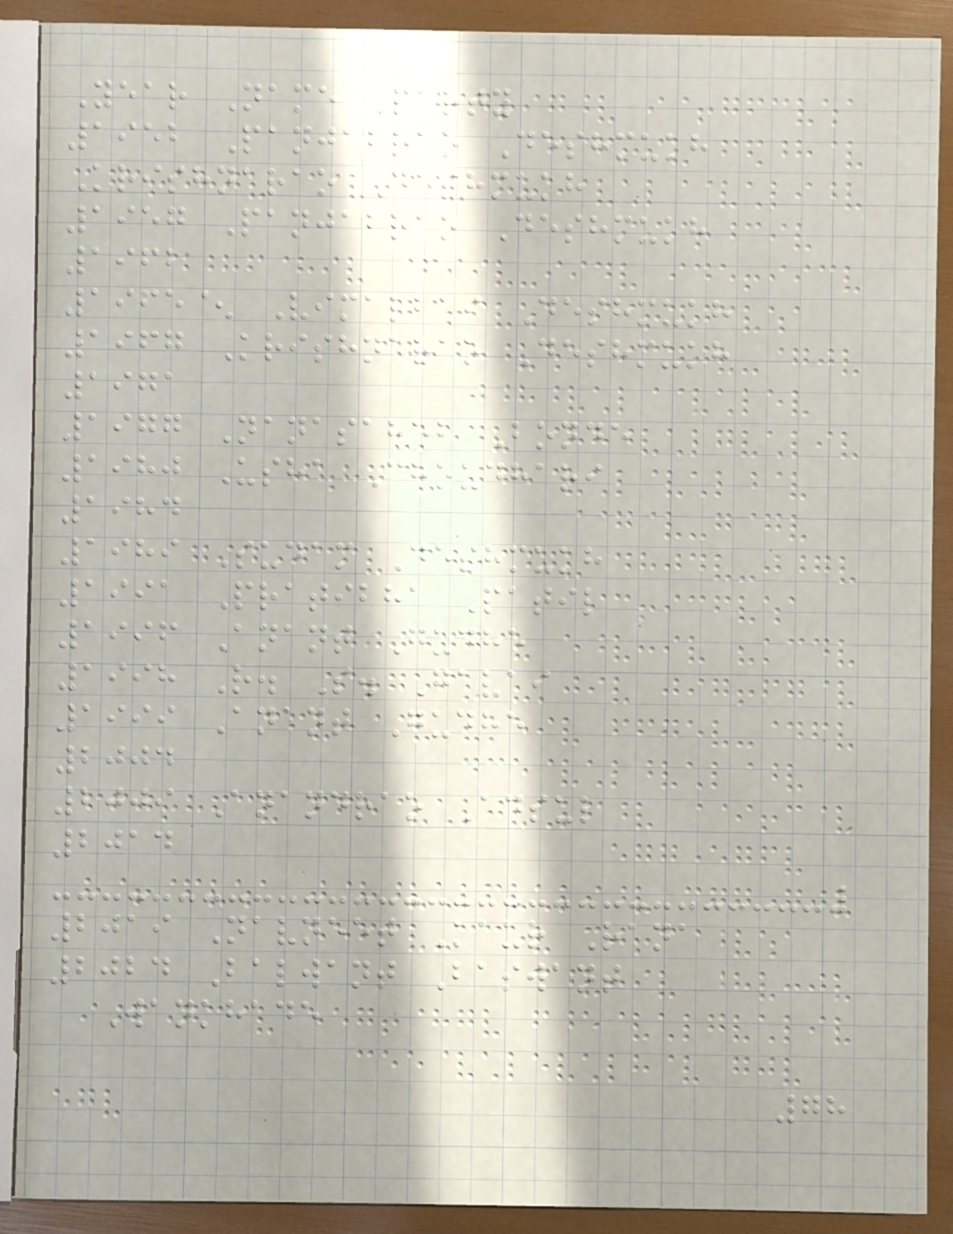Year Name Party
1952 Panjabrao Deshmukh
Krishnarao Deshmukh
1957 Panjabrao Deshmukh
1962
1965^ Vimalbai Deshmukh
1967 Krishnarao Deshmukh
1971
1977 Nanasaheb Bonde
1980 Usha Choudhari
1984
1989 Sudam Deshmukh
1991 Pratibha Patil
1996 Anant Gudhe
1998 R. S. Gavai
1999 Anant Gudhe
2004
2009 Anandrao Adsul
2014
2019 Navneet Kaur Rana
2024 Balwant Baswant
Wankhade
78
